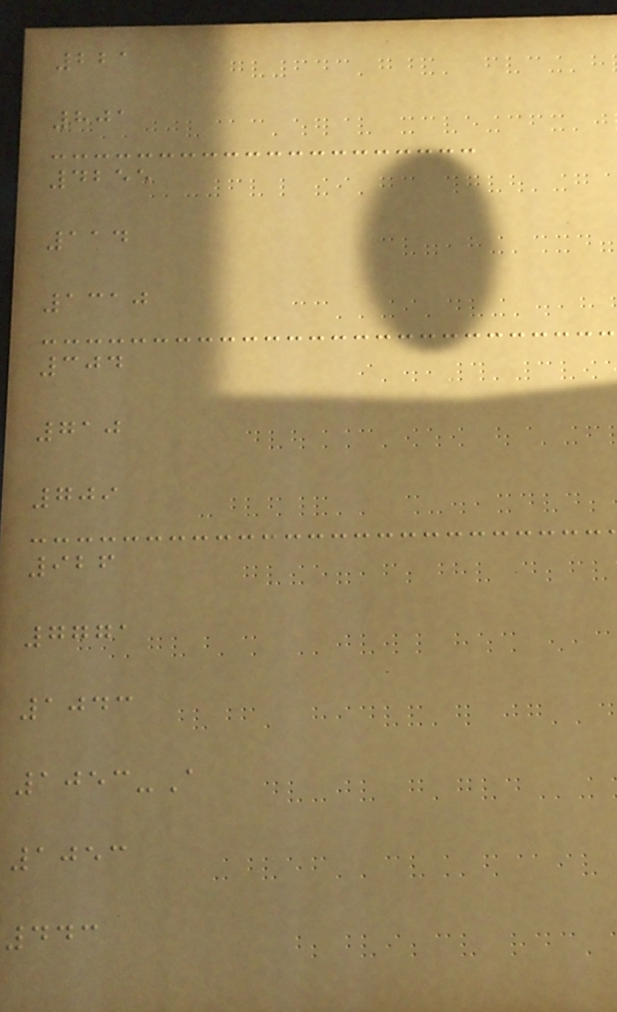221
801
4255
114
1310
304
710
709
926
7771
1043
1053-A
1053
443
